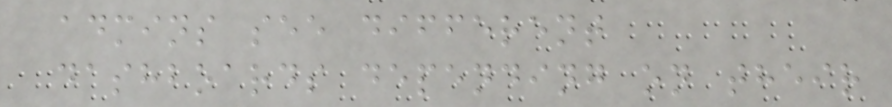admins see different
dashboards depending on their
